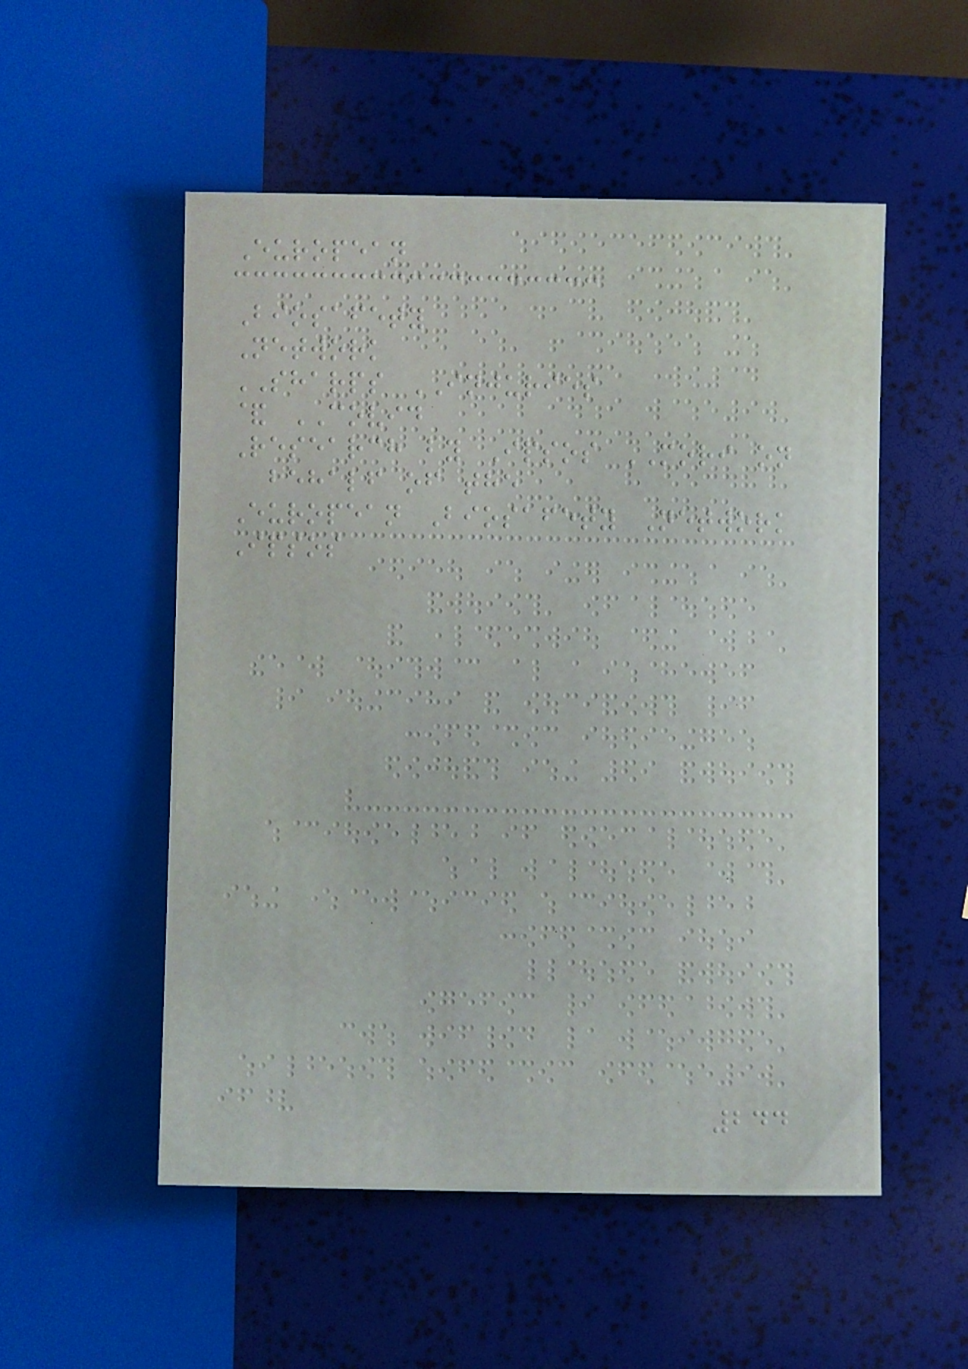European
Biosafety
Network
SHARPS INJURIES
& COVID
Research by Ipsos MORI on
behalf of the
European Biosafety Network
Ipsos
244
